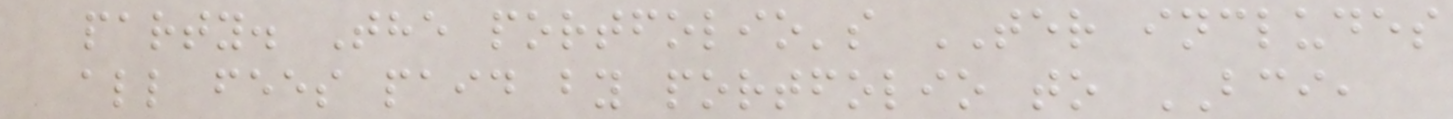party. The portfolio's TER includes
all fees paid by portfolio to BCI,
